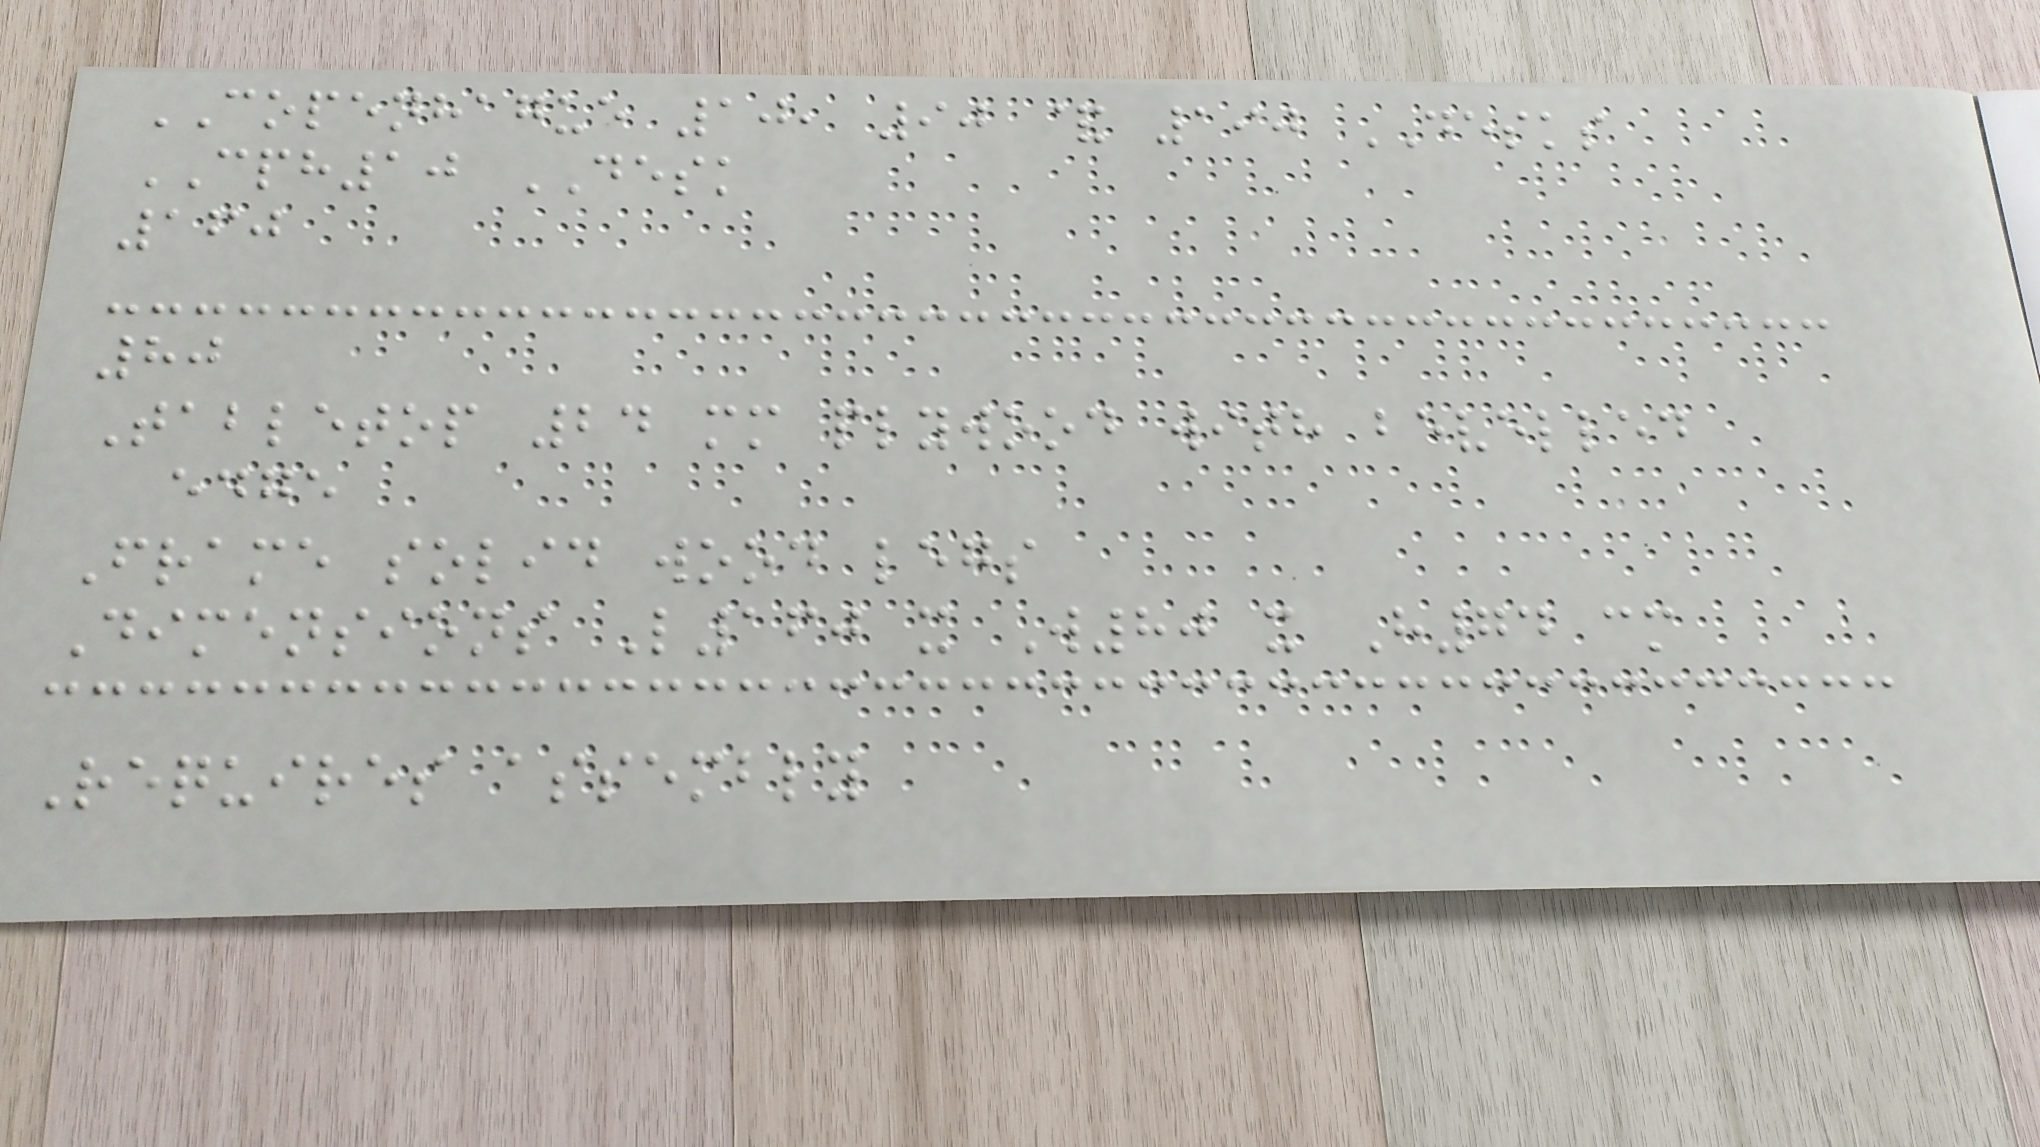COPENHAGUE 10, 90 & 190 DESKS
CPH10 DESK
160
80
Tabletop 24 mm plywood with bevelled
edge
Frame solid wood legs
Dimensions L160 x W80 x H74 cm
Requires assembly
